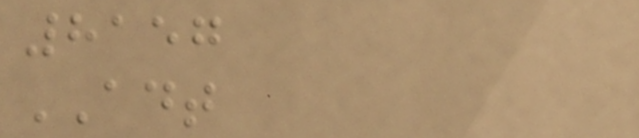8157
ADT
